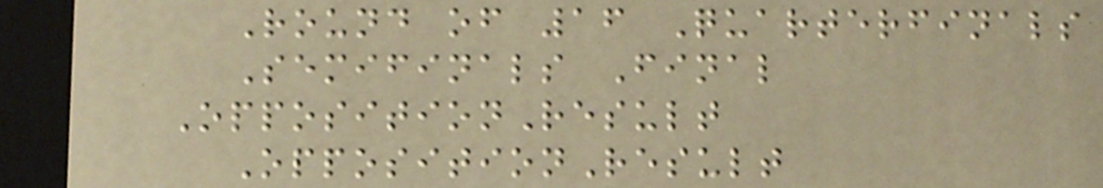Round of 16 Quarterfinals
Semifinals Final
OppositionResult
OppositionResult
